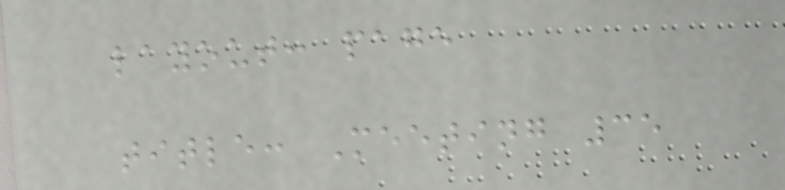layout: page
title: Meeting 35
